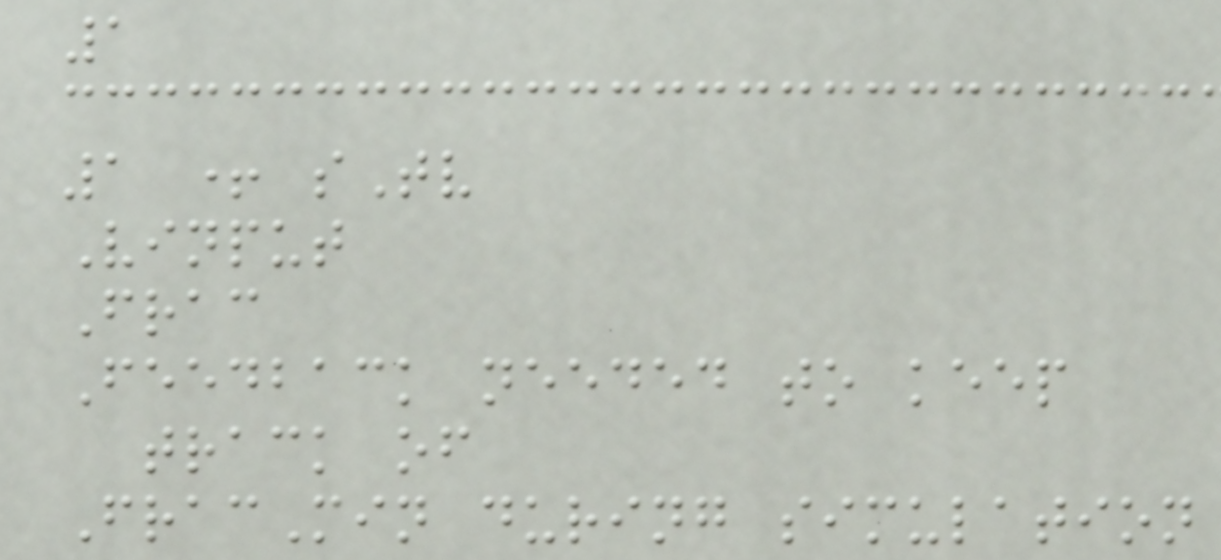1
1 + sTv
Vinput
Frac
Feedback needed to keep
track of
FracMin during simulation
